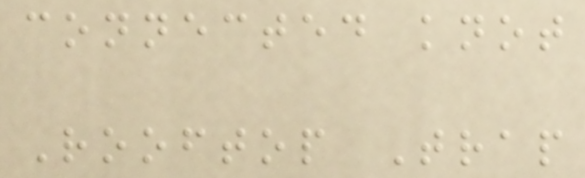connected knot
Rooftop Trap
